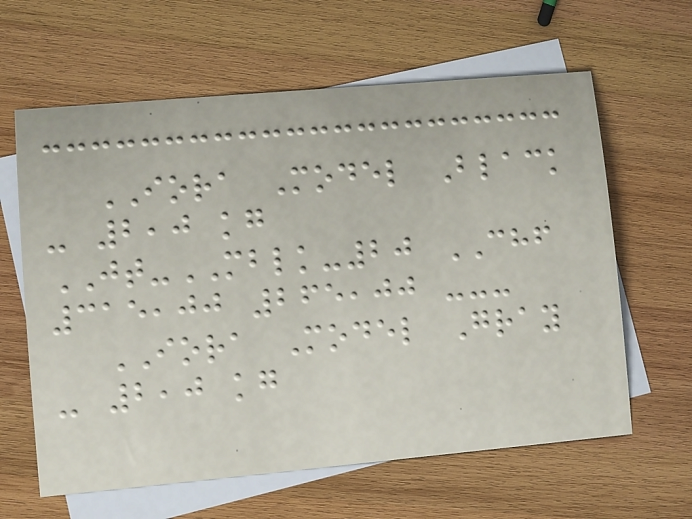IORA Model Black
- 2,0 kg
JT-MBLK-20 CHF
315,00 265,00 ---
IORA Model Gray
- 2,0 kg
